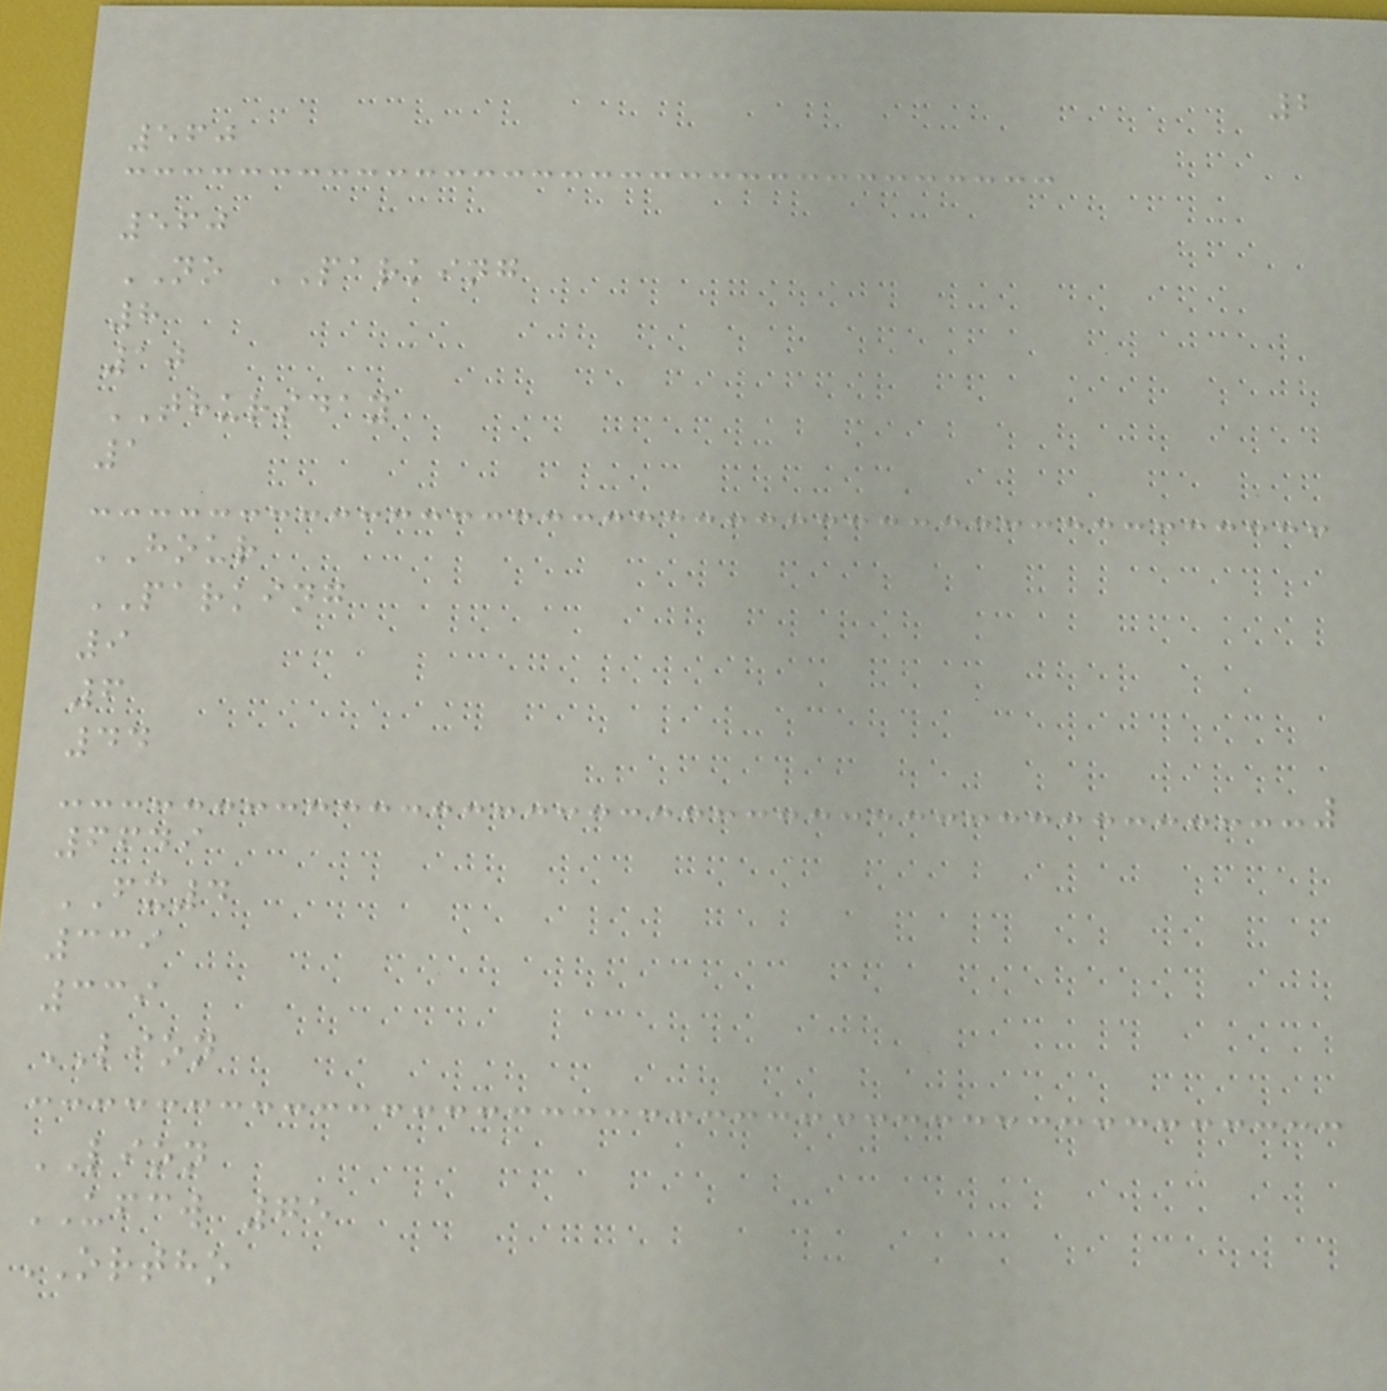2
560
560
NO PARKING
8
10
THURSDAY
1
HOUR
PARKING
9
6
44
6649
FX4
339
339
LION
LION
UFCW 75
ORTHO
